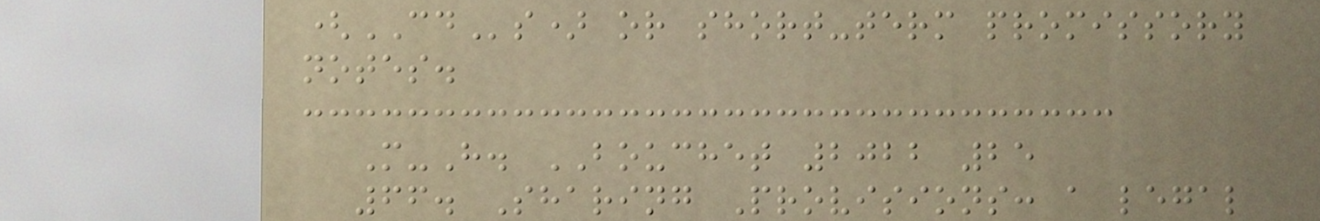(CDs) or short-term promissory
notes.
M-H. BOUCHET 2022 25
66. Sharing Provisions: a legal
